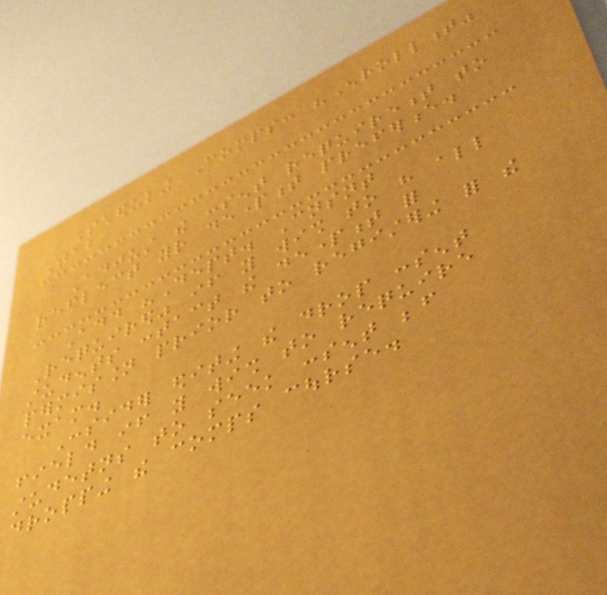Scheduling Comps: "Enrollment"
Tab
Adjust the consent requirement to
reflect your department preference.
Add "Dept. Cnsnt
Required" if you wish to have all
students contact the department for
permission prior to registering for the
exam.
Consider editing the drop consent
field if you wish to require
studetns to seek consent before
dropping the comps course.
